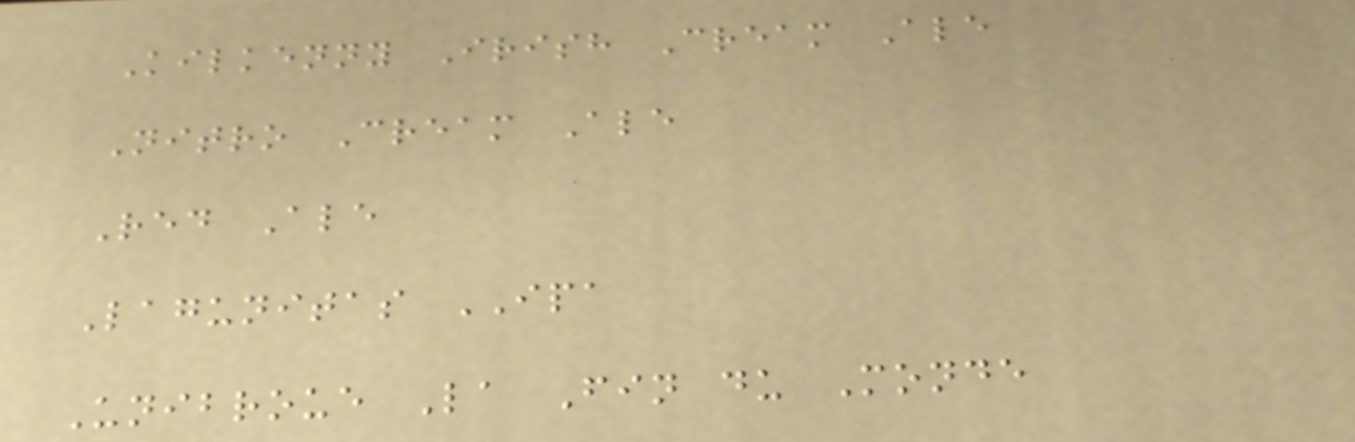Kilkenny Irish Cream Ale
Nitro Cream Ale
Red Ale
Lagunitas IPA
Unibroue La Fin du Monde
